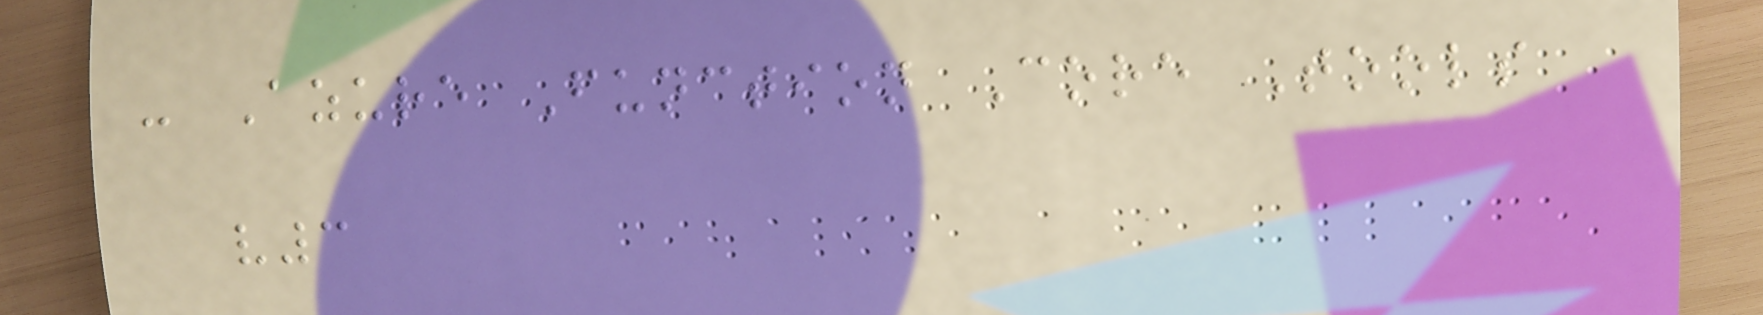- Azure Function Core Tools
v3
